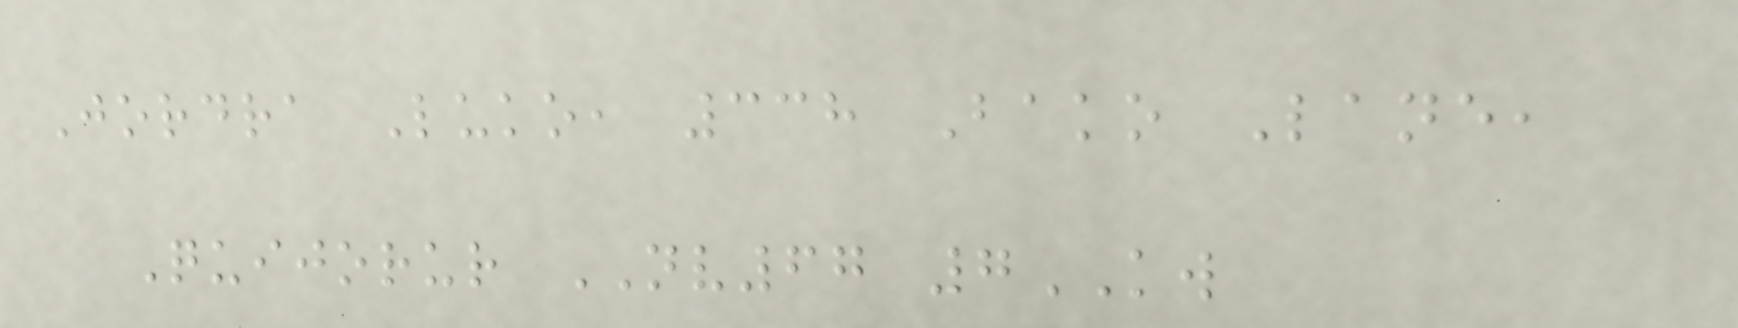Jordra Luko, 338 Bako Lane,
Quijorur NV67 7KW
